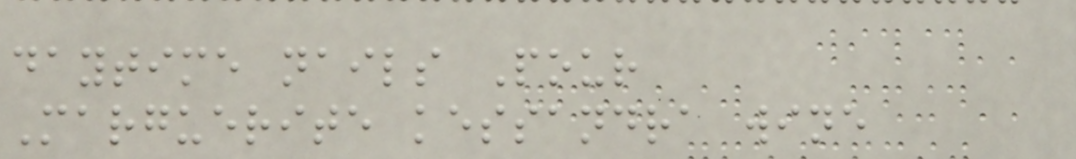daytime nails Pour
Marguerite kessandra wine
